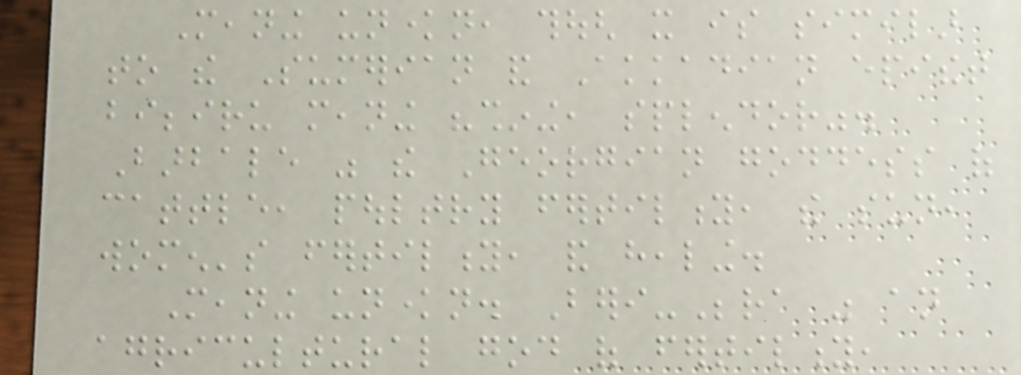Meaning unknown, though it is similar
to the Sumerian and Akkadian epithet
bibbiru meaning "shining, splendor".
Barbale was the Georgian goddess of
cattle, poultry fertility, the sun,
women's fertility, and healing.
Meaning unknown. Beri-Bera was an
agricultural god of fertility,
